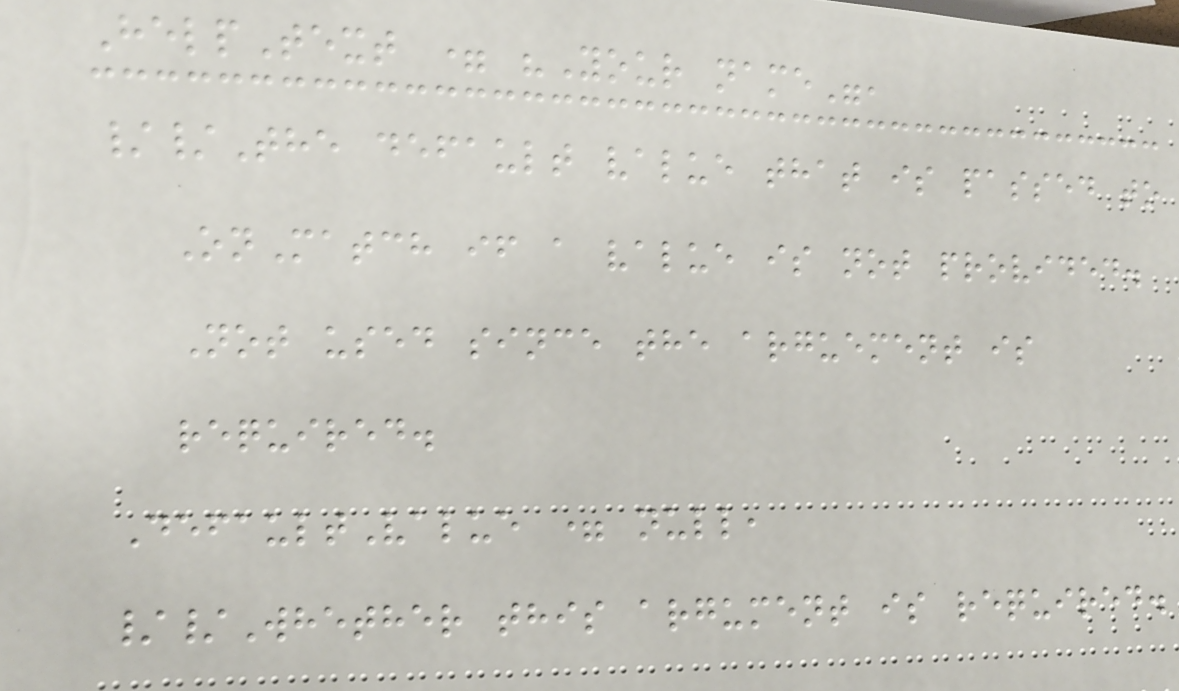HelpText = "Your name",
//The default value that is passed to
OnMatch if a value is not provided.
Not used since the arguement is
required.
DefaultValue = null,
//Whether this argument is required.
